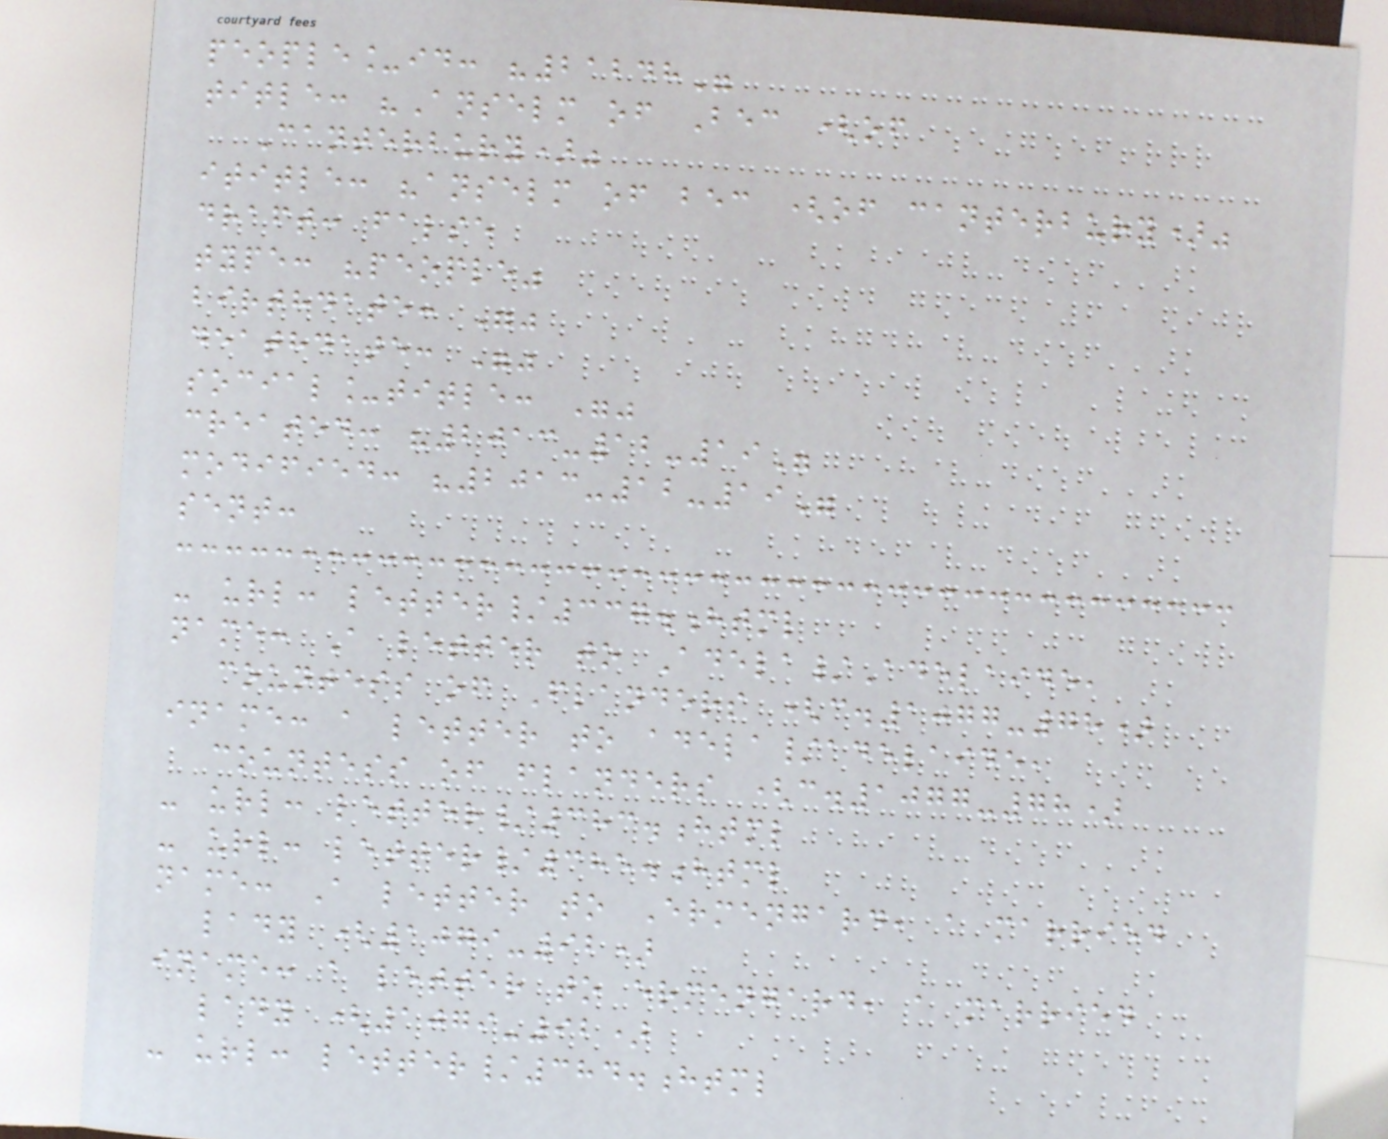people_id: "21248"
title: "Anselm of Bec (of
Canterbury)"
ititle: "anselm of bec (of canterbury)"
draft: false
type: "people"
birthdate: ""
deathdate: ""
social_title: ""
created: "2013-12-19"
modified: "2013-12-19"
sent:
- url: letter/337.html
name: A letter to Adela/Adelaide,
countess of Flanders (c.1077-78)
iname: a letter to adela/adelaide,
countess of flanders (c.1077-78)
- url: letter/383.html
- url: letter/385.html
name: A letter to Ermengard, a married
lady (1079-92)
iname: a letter to ermengard, a married
lady (1079-92)
- url: letter/384.html
